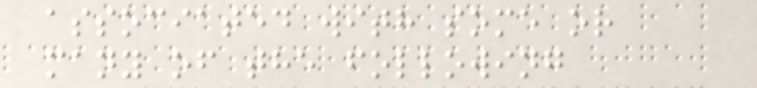associated with some or
many of the following
